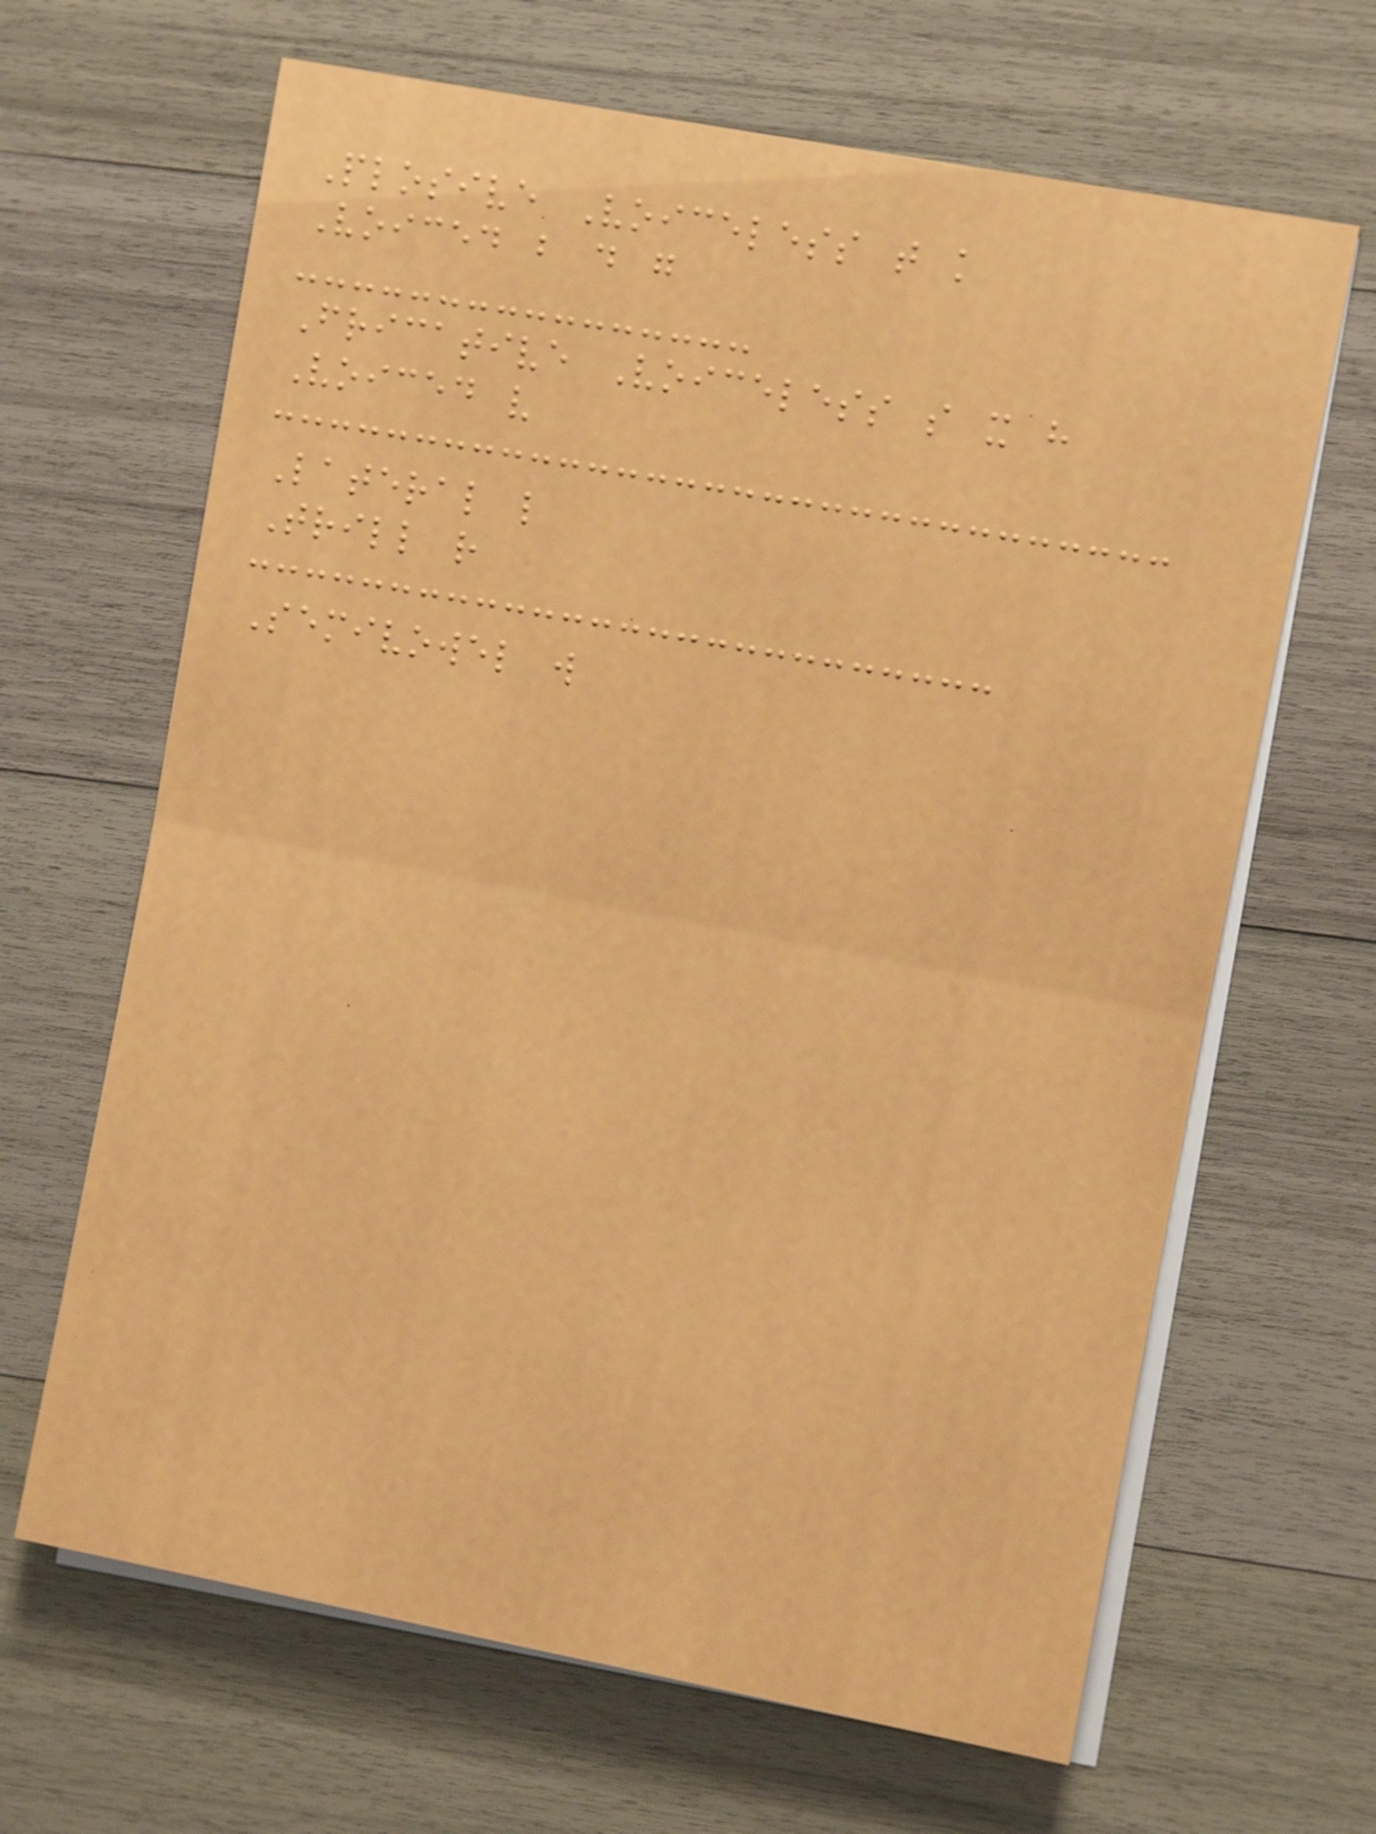Plosive Voiceless t k
Voiced b d g
Fricative Voiceless s x h
Voiced v
Lateral l
Trill r
Semivowel w
